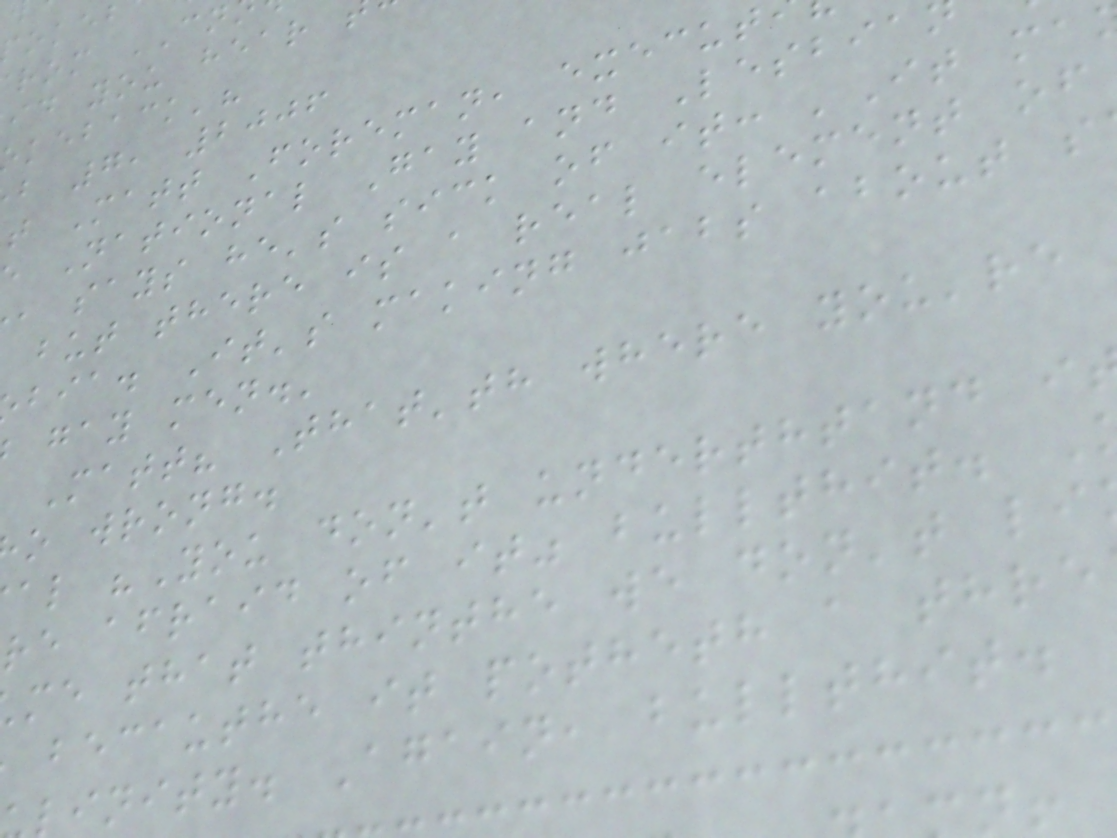rom CN
id you hear
keback'?
b 7, 2006
t Matt Foreman, execut
National Gay and Lesbia
, says he's sick of it: 'It ma
but there is a real element of
bia. It's making jabs about s
gay men.'
Matt? That'th where you're
o wrong.
al "You don't underthtand i
re afraid of it" bullthit.
me that thinthe we don't li
becauthe it potheth a thre
linity. Again, bullthit.
